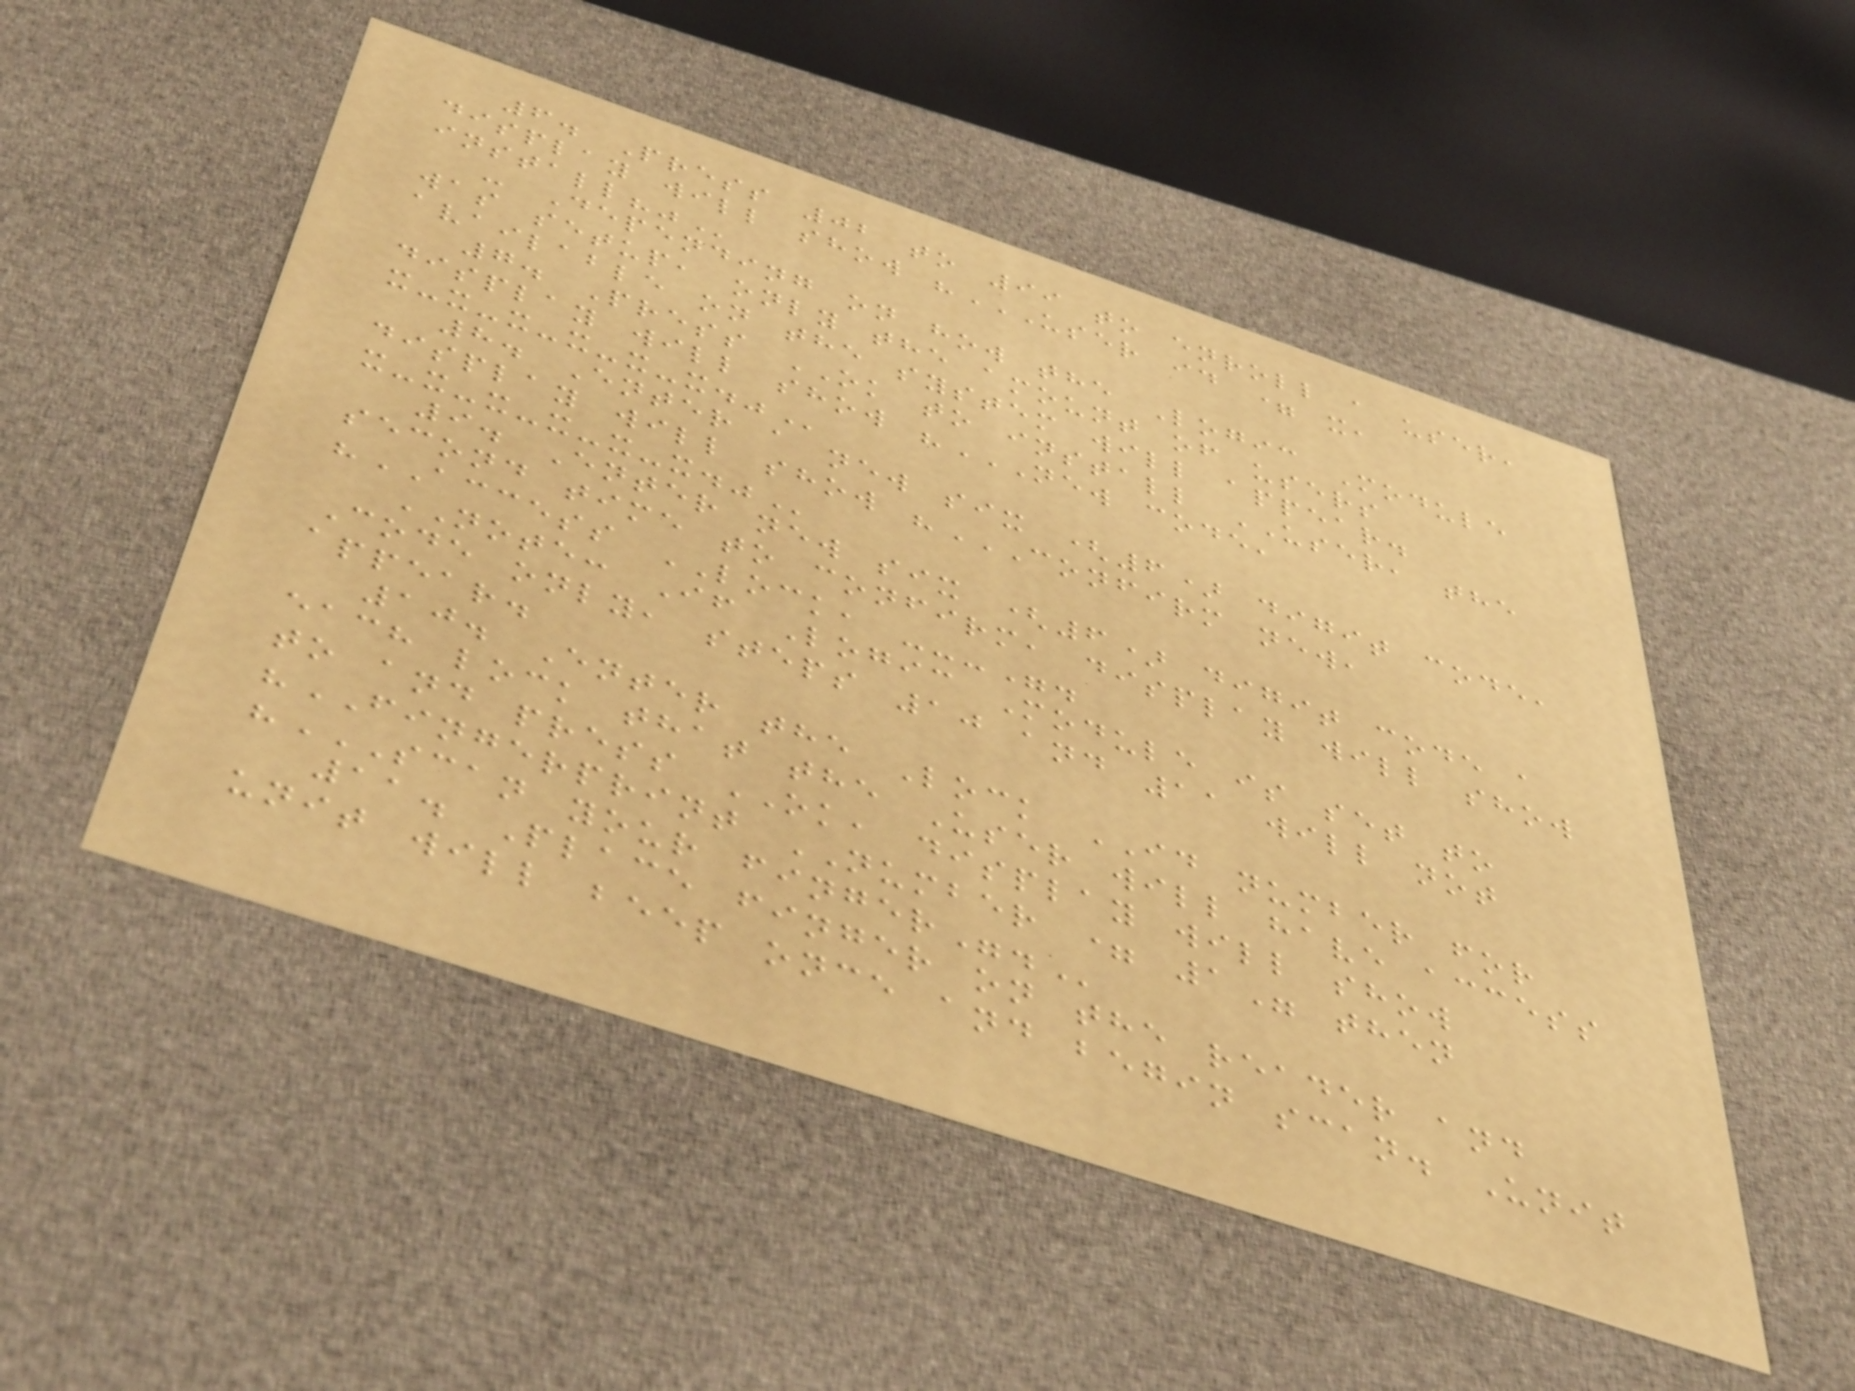6. Press 02 to 99 to enroll a user,
display will show "USER ID = X,
INSTALL?"
- Depending on how the Logic Module
was setup, only the amount of users
available on the system will appear.
7. Press OK to install USER, the
display will show "NEW CODE,
X-X-X-X-X-X."
8. Enter a new six (6) digit code,
display will show "CONFIRM NEW,
X-X-X-X-X-X."
9. Enter new six (6) digit code a
second time to confirm, display will show
"ACCESS LOCK, ---".
NOTE: If Logic Module is set to
Code only, steps 10 and 11 will not
appear.
10. Enter the Lock ID number for
each lock that the User will have access
to and press OK, display will show
"FINGERPRINT NUMBER = 1" then
"SCAN YOUR FINGER".
11. Place finger on the reader and
unit will beep once and begin scan. Unit
